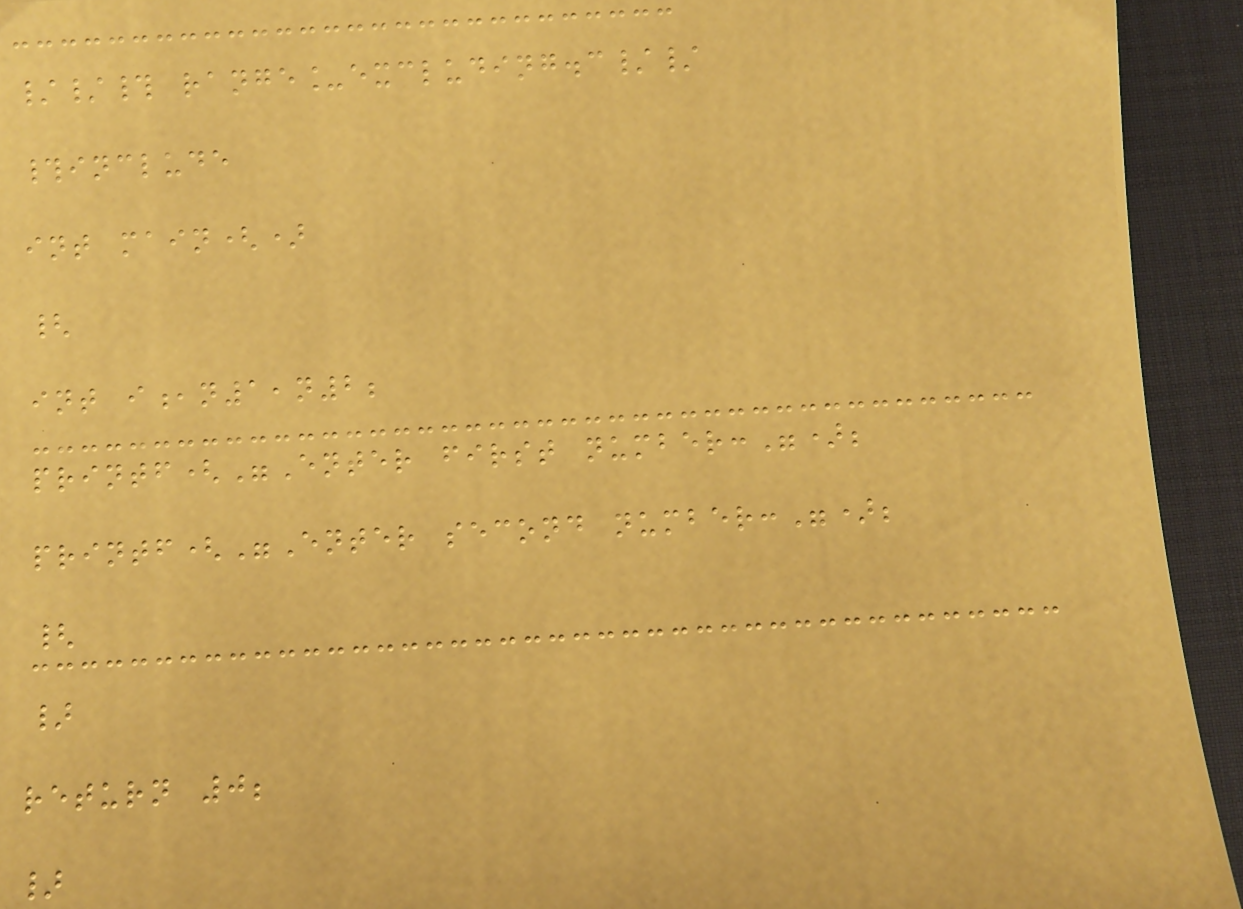//# range_excluding.c//
#include
int main()
{
int i,n1,n2;
printf("Enter first number:");
printf("Enter second number:");
{
}
return 0;
}
